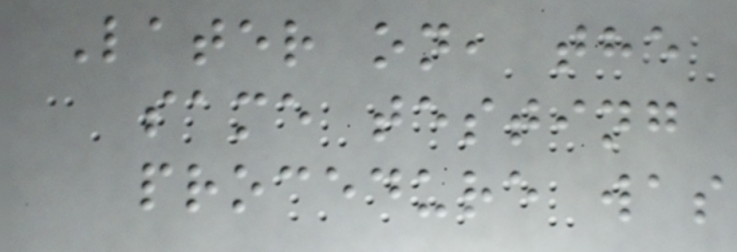Later on, the
same testing
procedure was
